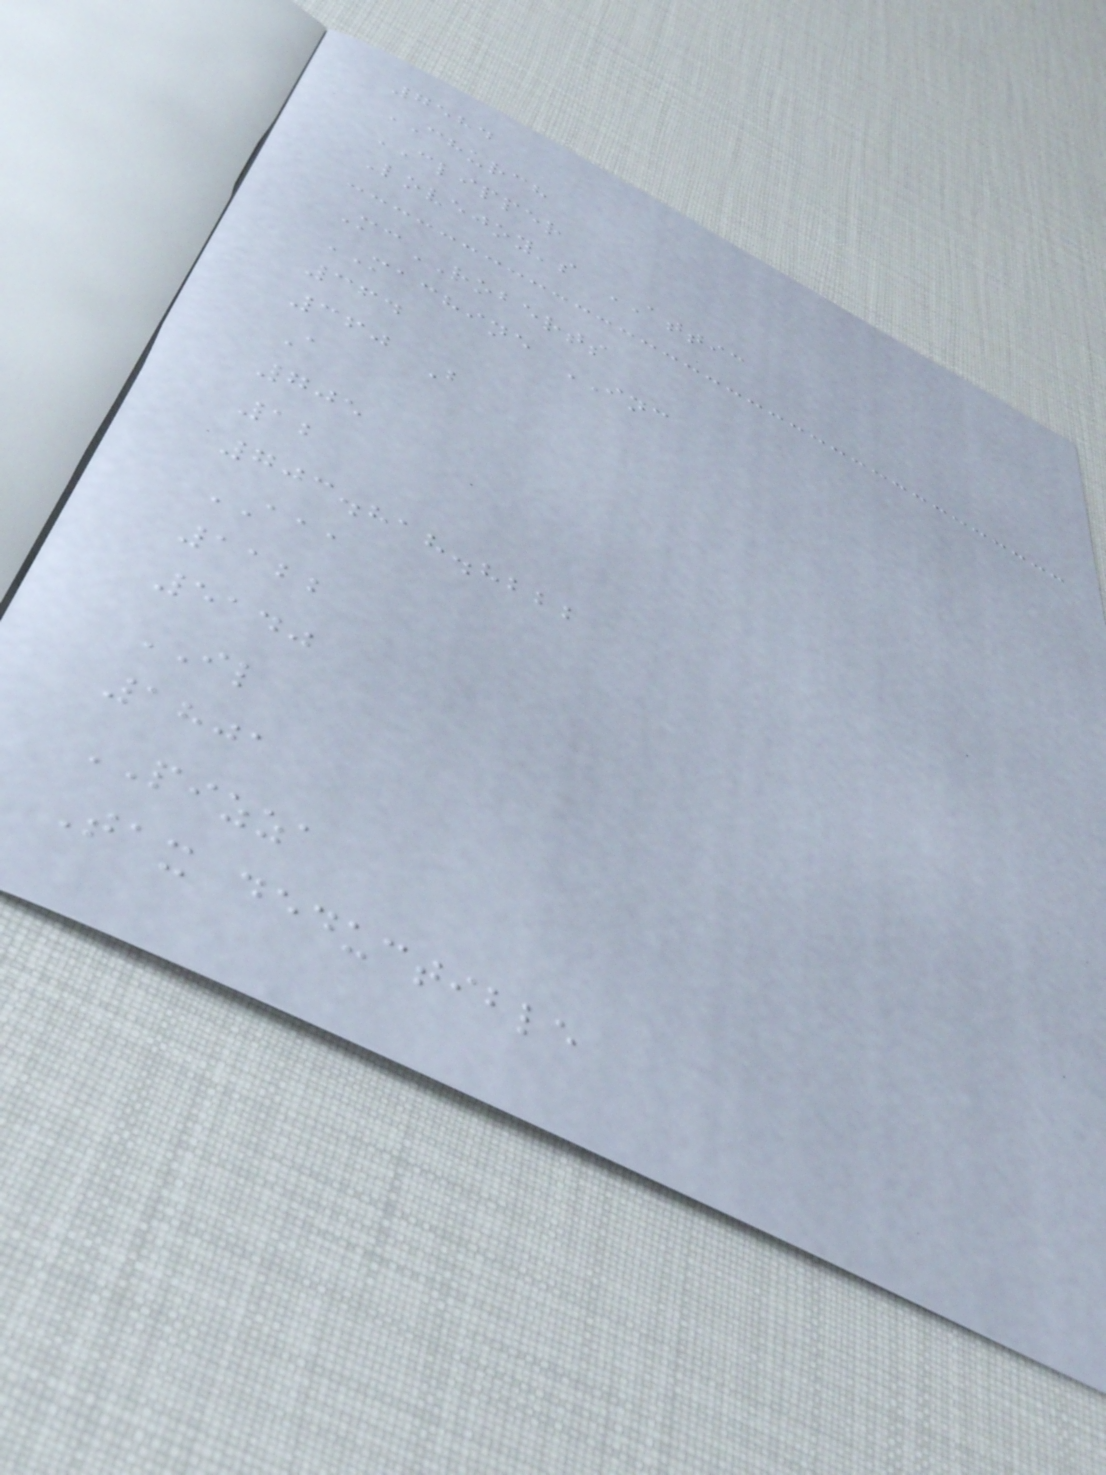7584
CHURCH
CLIPPER
Lovejoy's ATTIC
McROBERTS
MACHINE INC
364
360 B
A
705
12
703.818.8222
AAA
1122
5140
IL
1801
PIZZA
Tax deductible
